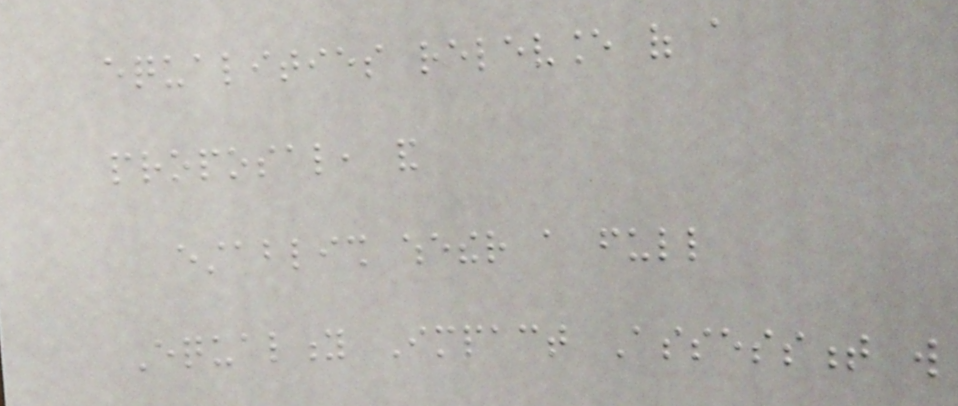equalities relevance of a
proposal, and
establish whether a full
Equality Impact Assessment will
